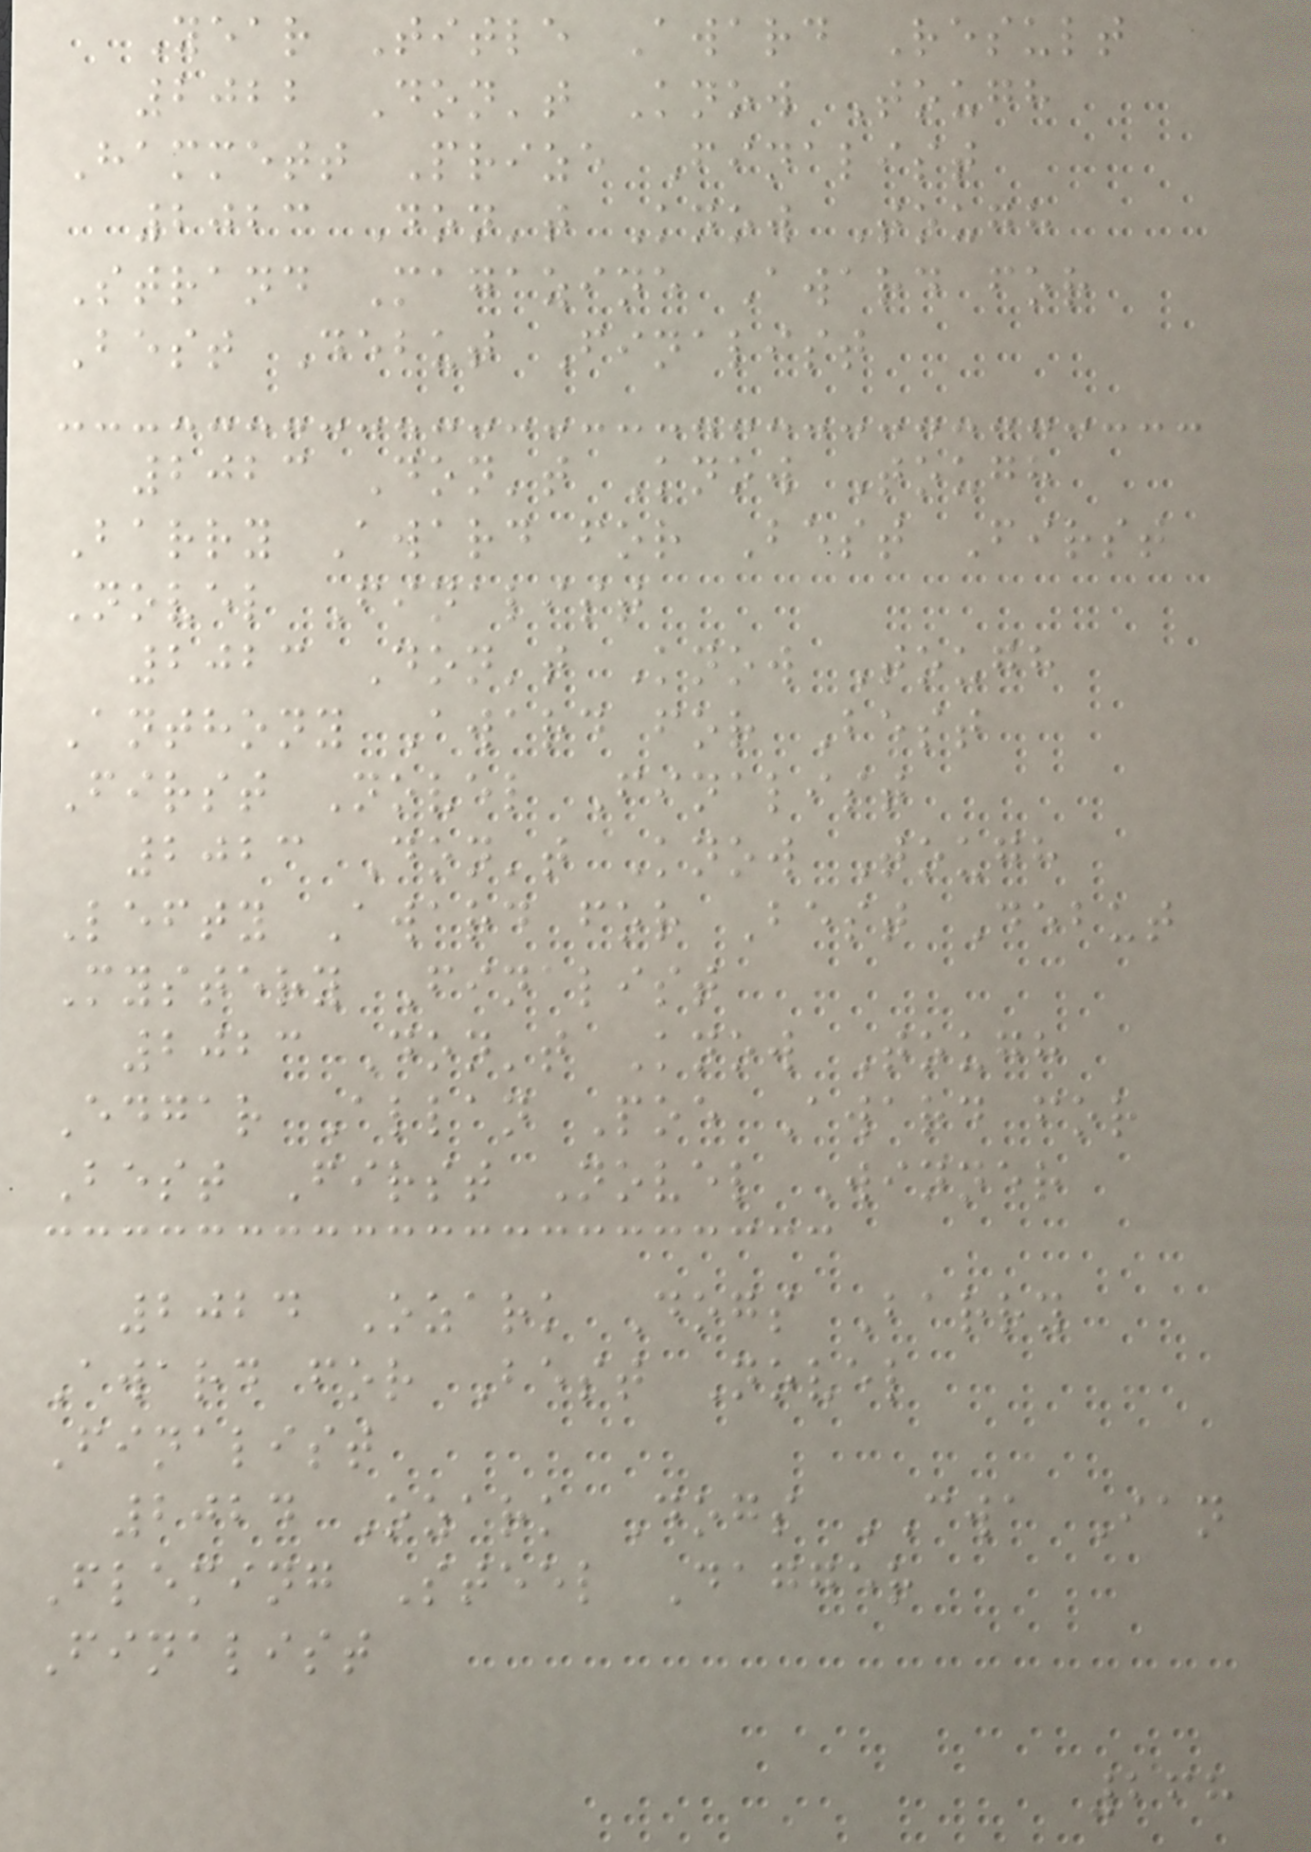Year Title Award Result
2022 Don't Know Tough
Hammett Prize Finalist
2023 Don't Know Tough
Strand Magazine Award for
Best Debut Finalist
2023 Don't Know Tough
Barry Award for Best First
Novel Finalist
2023 Don't Know Tough
Anthony Award for Best
First Novel Finalist
2023 Don't Know Tough
Lefty Award for Best Debut
Mystery Finalist
2023 Don't Know Tough
Edgar Allan Poe Award for
Best First Novel Winner
2024 Ozark Dogs Barry
Award for Best Novel
Finalist
2024 Ozark Dogs CWA Ian
Fleming Steel Dagger
Finalist
268
